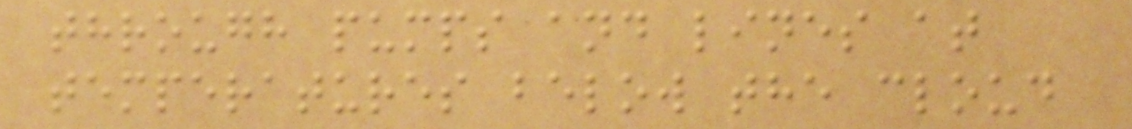through pumps and lines at
temperatures below the cloud
